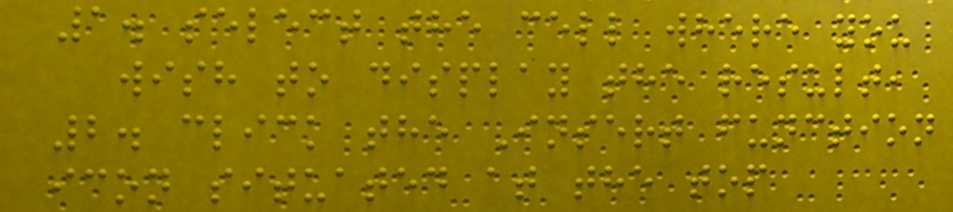1. select the cell where you
wish to display the result,
2. click the Insert function
icon situated at the top
